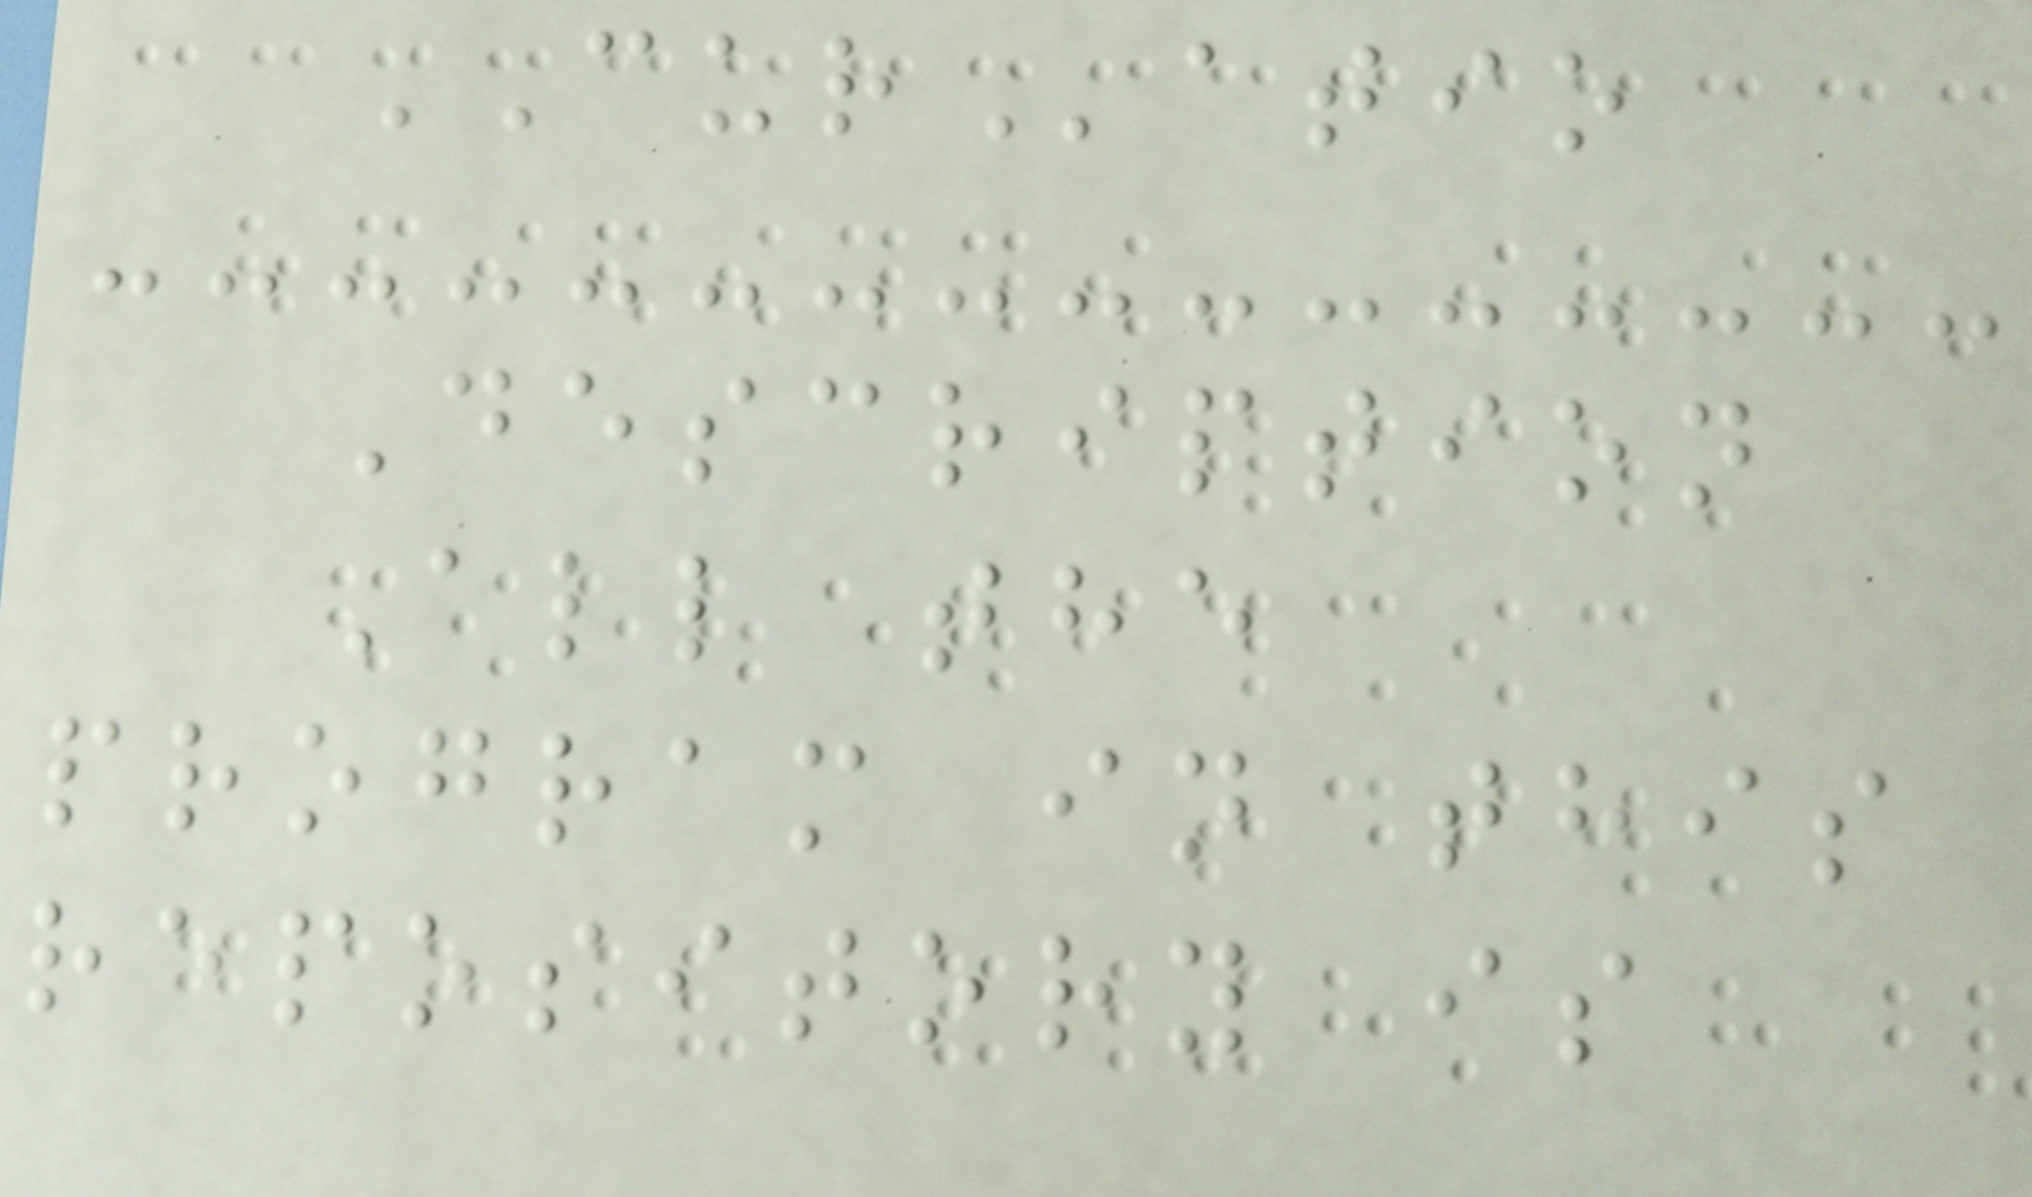CURatio
Description
All the
program in this
repository is
